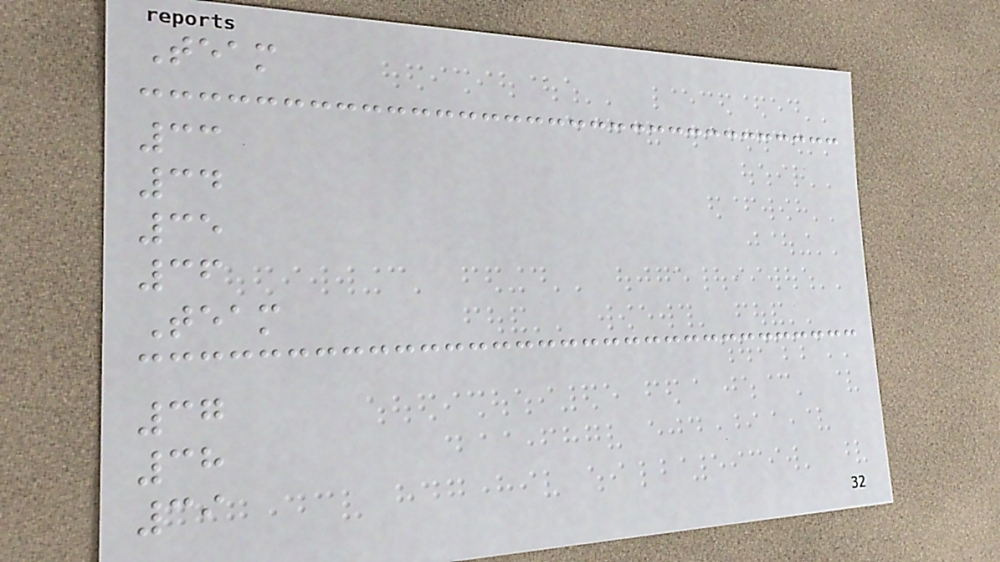Team
33
34
35
36
Team
37
38
39
